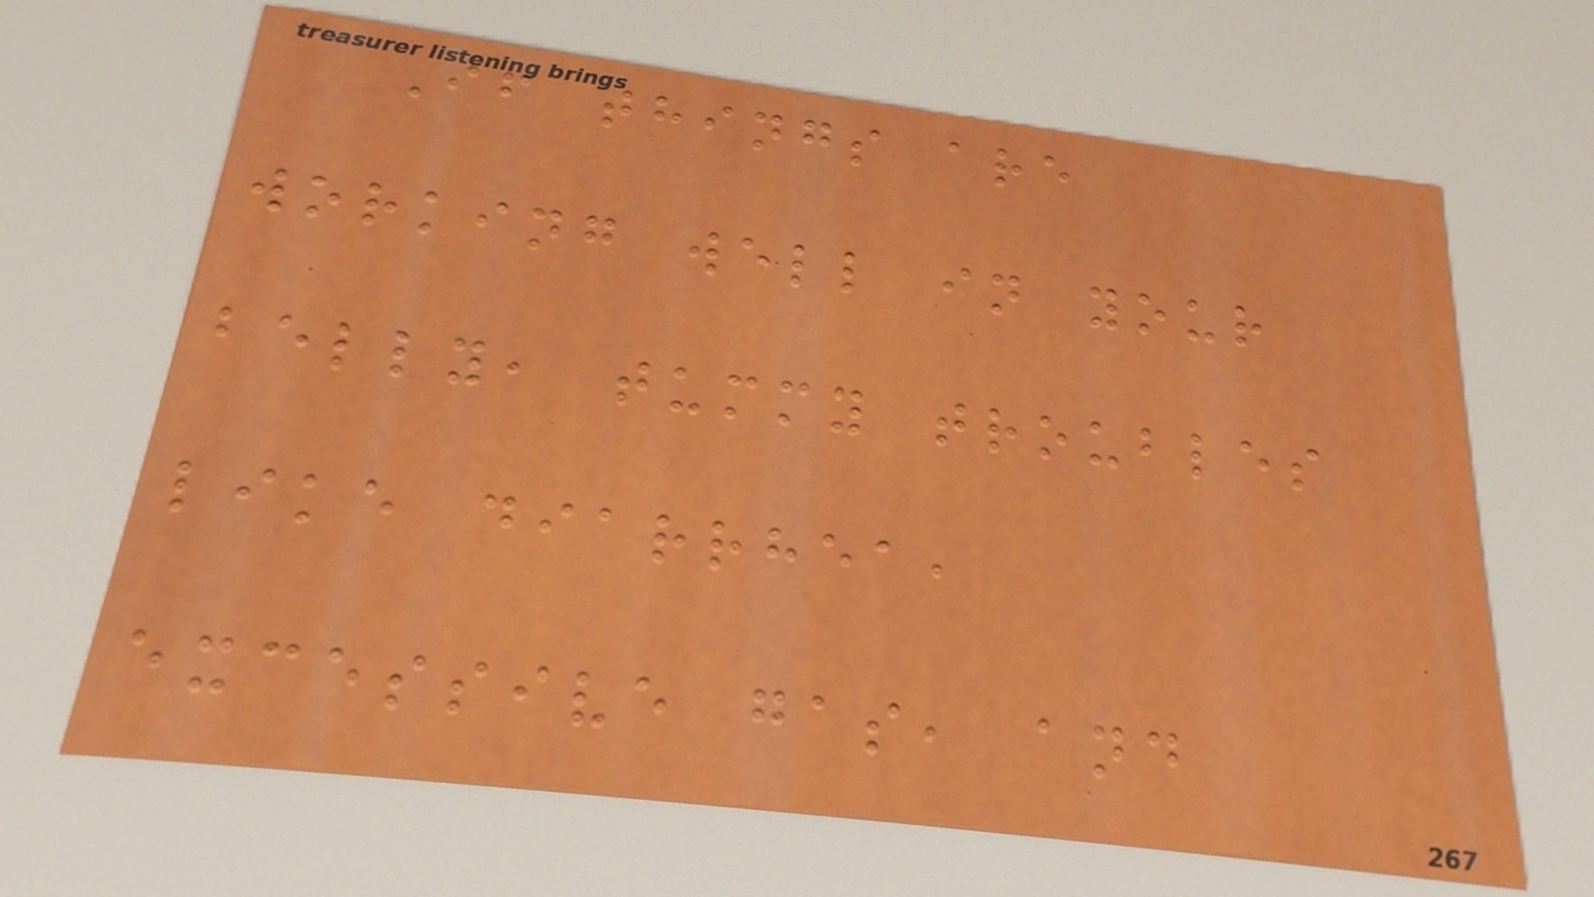If things are
working well in your
belly, tummy troubles
like diarrhea,
excessive gas, and
